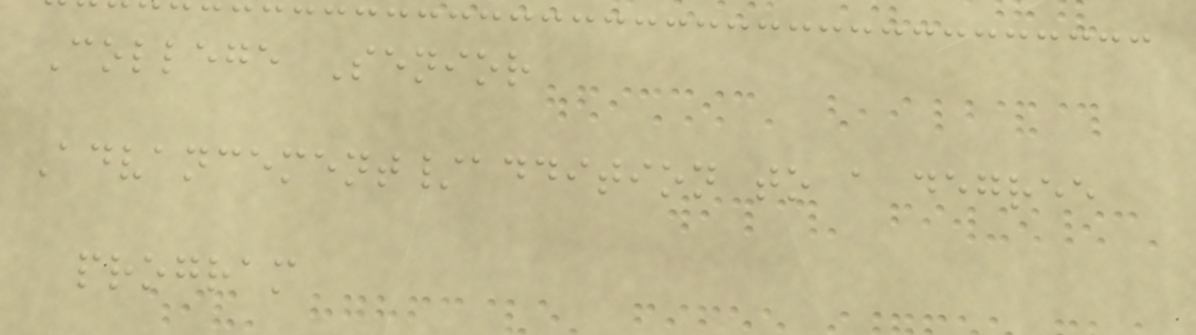College Senior
Advancement/addition to a degree
program
